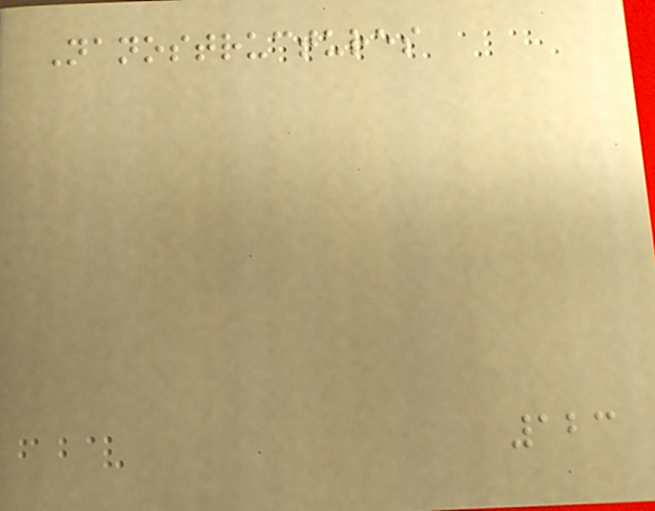Nanostructures
123
